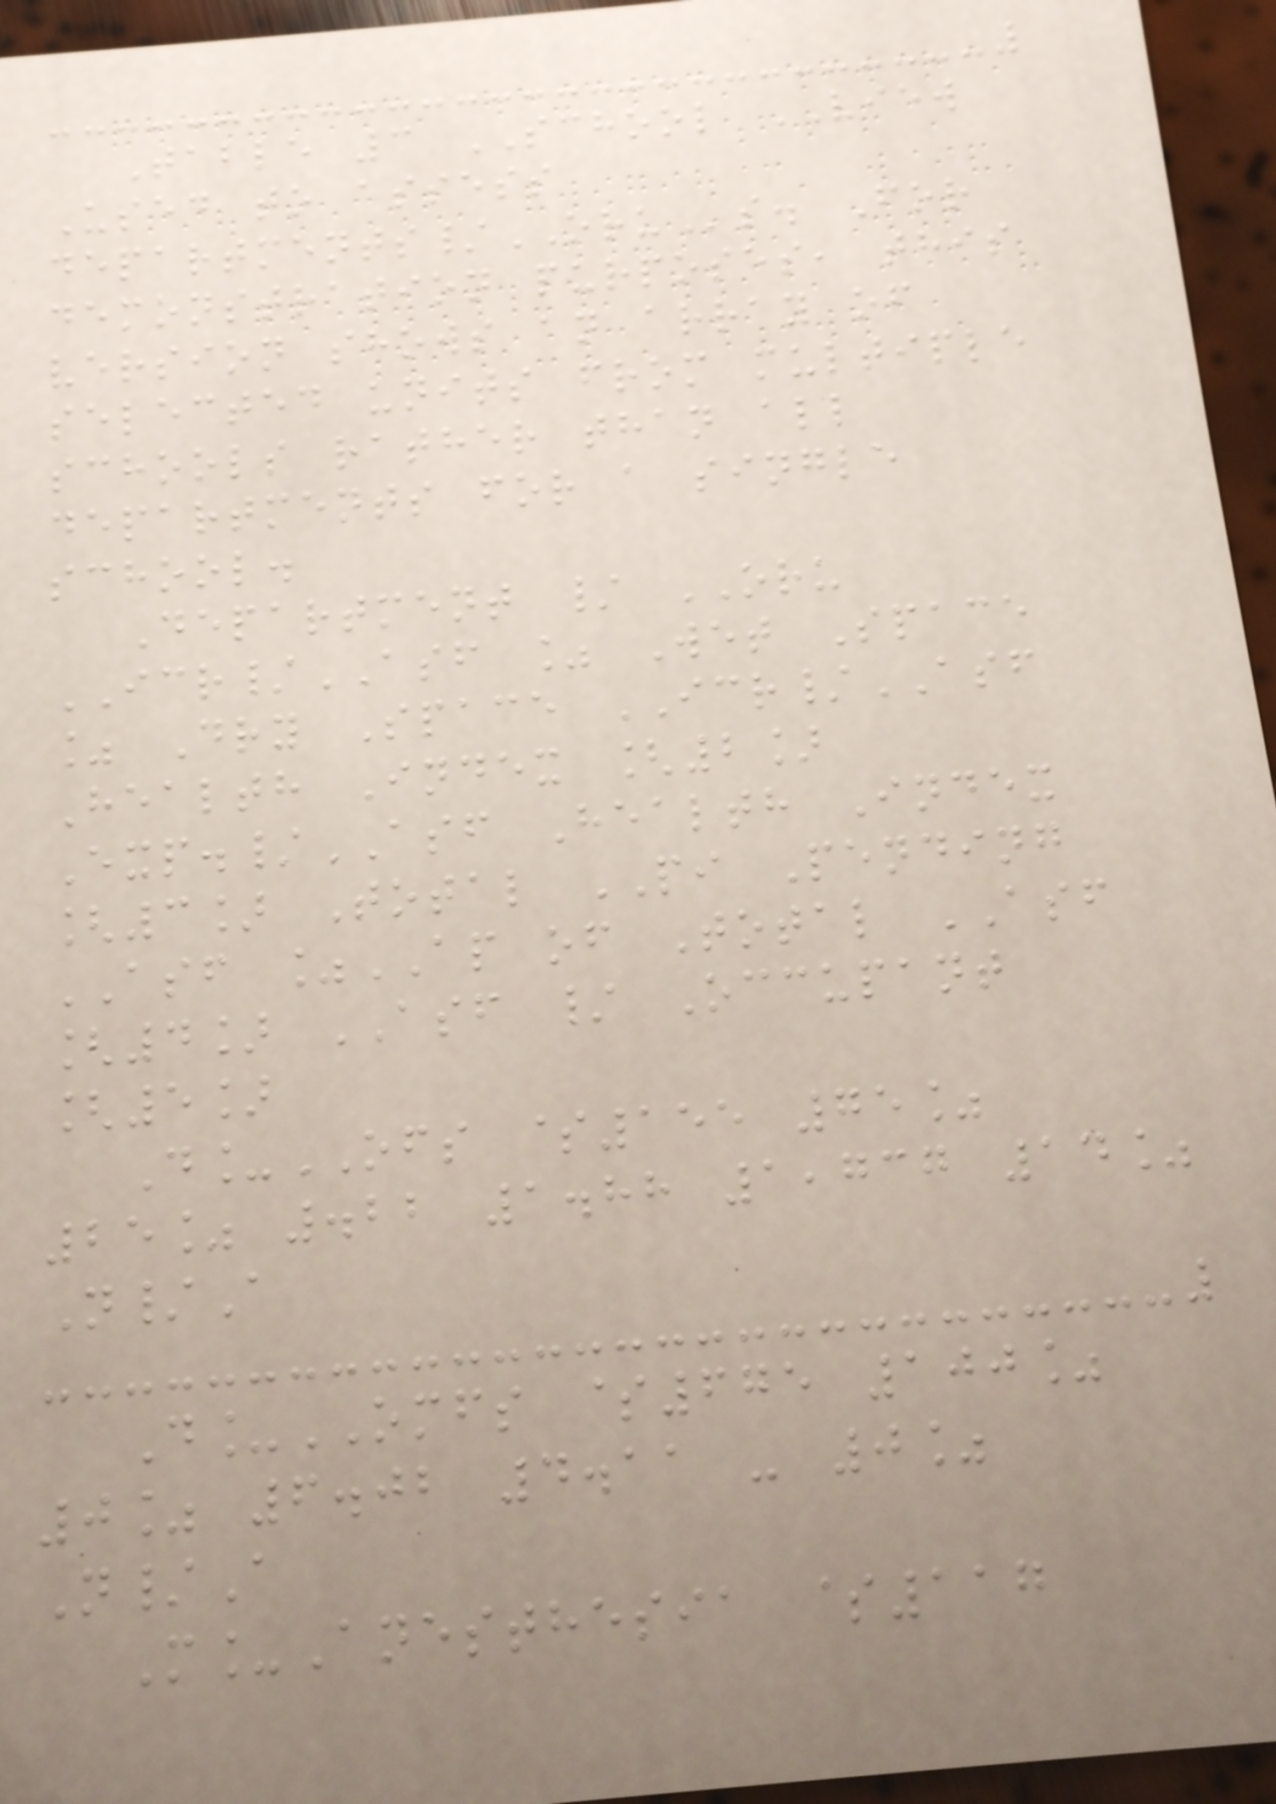Table 3 SCHOOL VIEW
Used to assess
departments/ORUs. For
demonstration purposes, this
version shows an array of
selected units from multiple
schools rather than all
departments for a single
school.
Department / ORU
ICR/ASF % Wet Space
% Dry Space ICR/ASF
Health Index [2]
Exp./ASF Health Index
[3] Total PI Pending
ASF %AP of Total ASF
[4] ASF / Occupant
[5]
D_OFS $155 75%
25% .22 1.88 1,737 14%
N/A
D_OMFS $675 100%
0% 6.02 4.11 - 0%
N/A
M_Anesthesia $117
